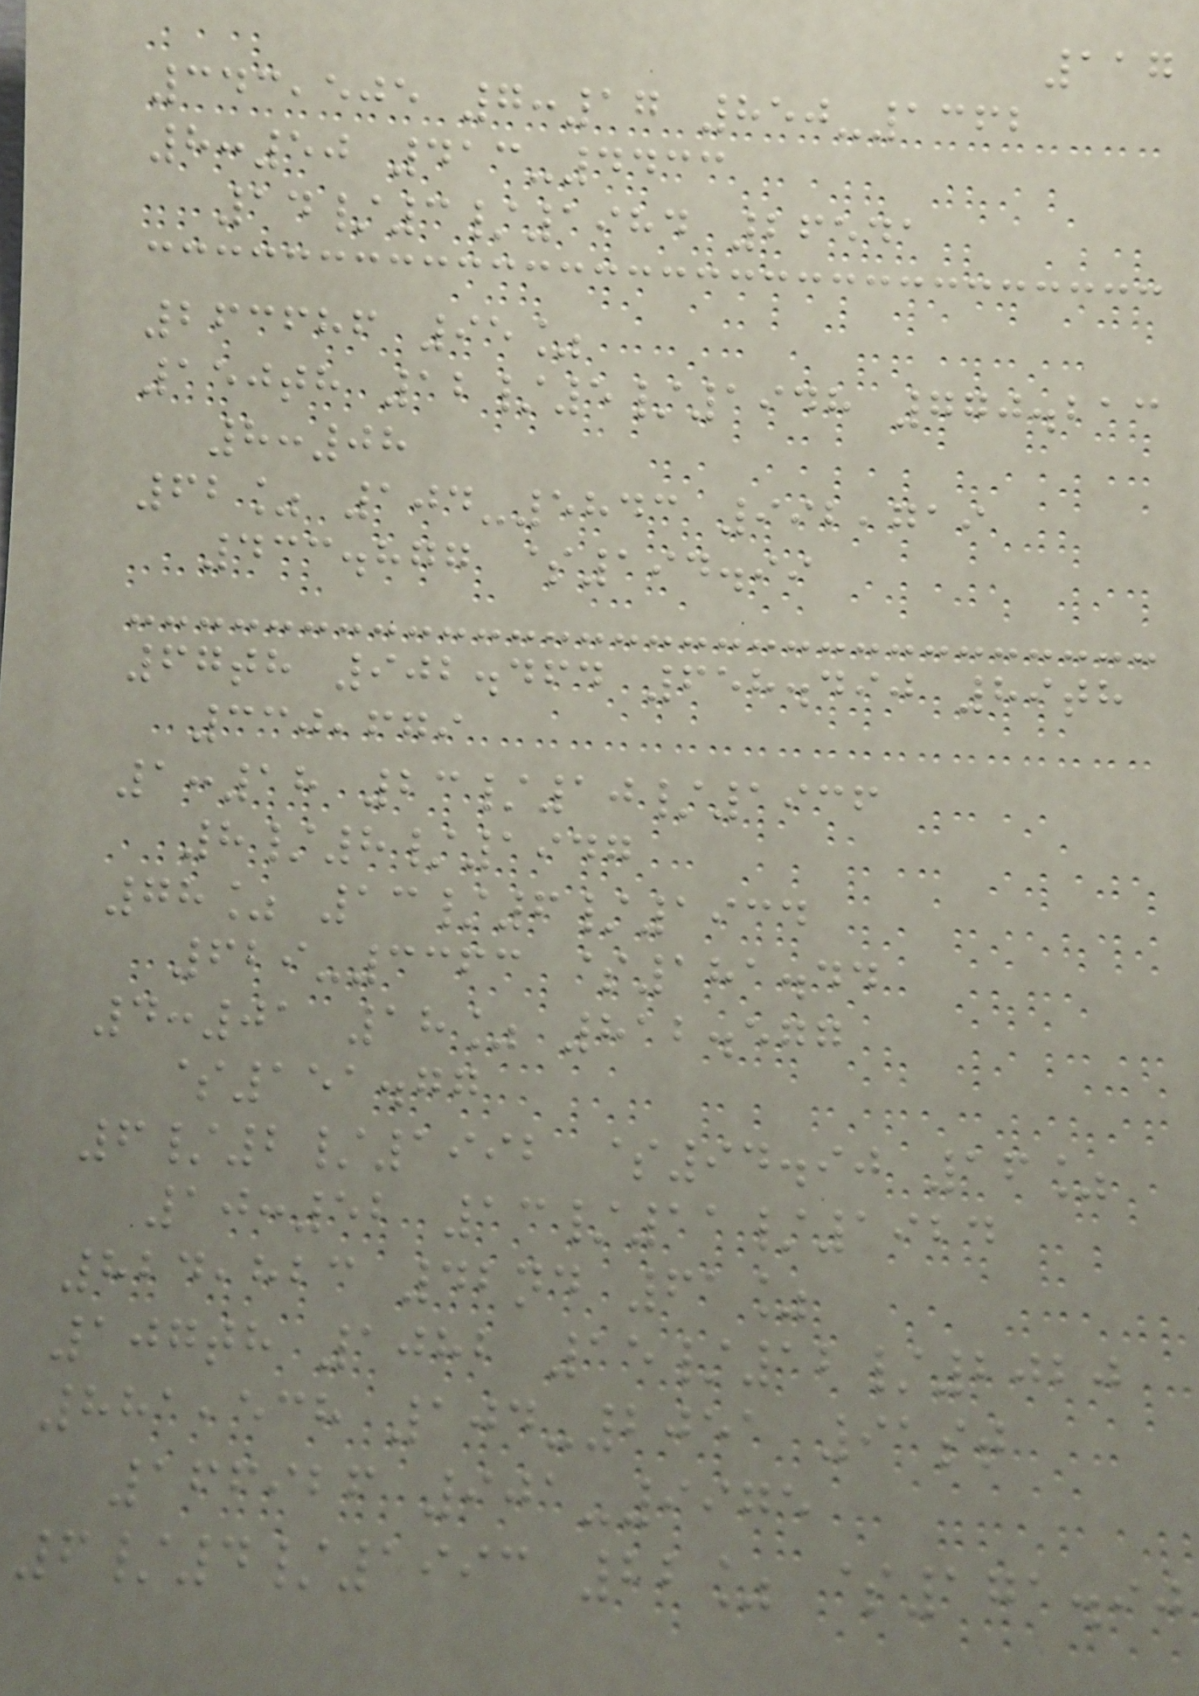117
343,505 7:17 850-1362
8:50 413-4433
14/3/1984 26541
263686 95%
150th 12/5/1948 770.213
8:08
62% 104-5843 992,719
433.877 $194.99
67th 902.464 658.490 89th
330,679
1:18 23/10/1936
8/8/1947
78% 13/6/1934
629-3363 $181.44
4:01 18% 812.577
$151.77
6/2/1992 $94.90 16%
10:52 13/11/1924
824,823 42nd 61%
107th 1082 15/12/2020
881,538 104-2051 91st
166926 901-9975
6/4/1993 22% $171.90
